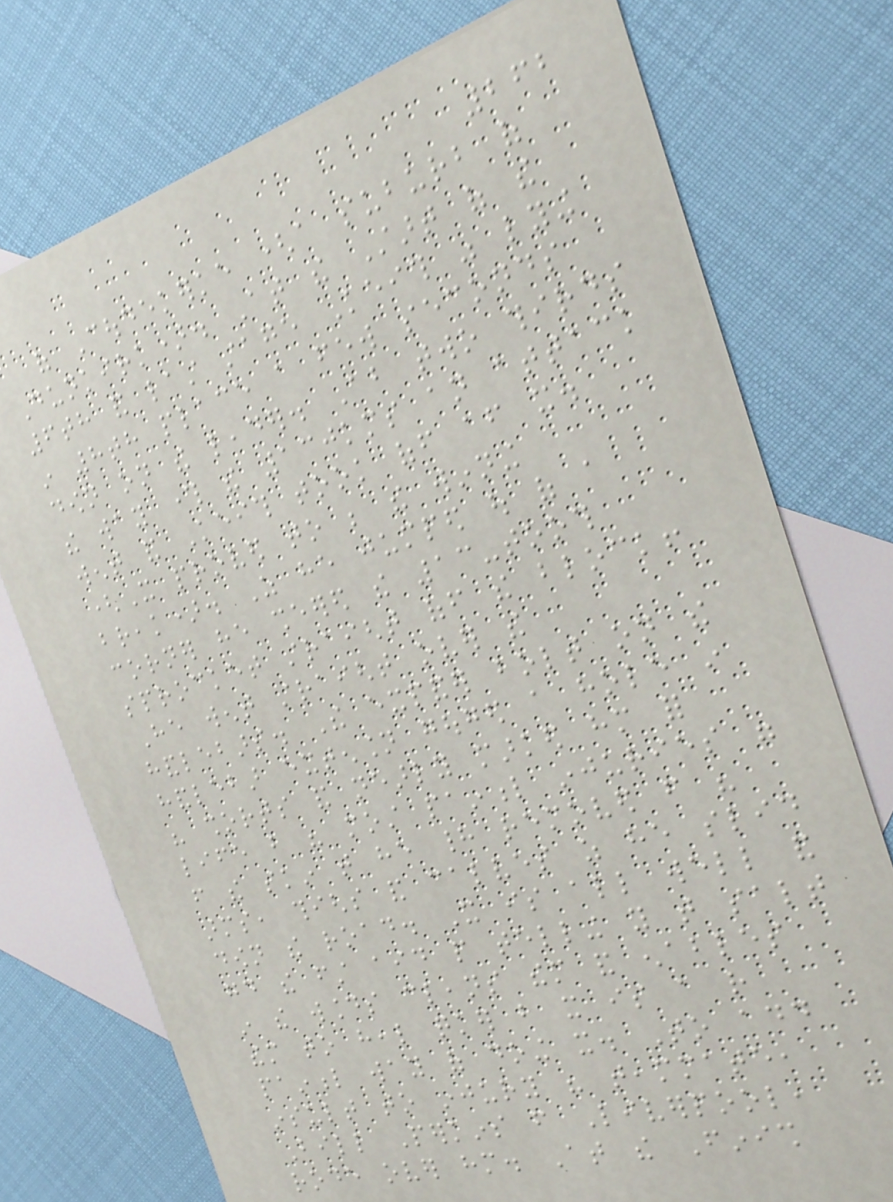262
of Coudekerke (a suburb of
Dunkirk). At the Start of the
6th and last stage Keith was lying
in 8th place a few seconds
down on the leader. About two thirds
the way through the 130kms an attack
went and Keith took off after it.
(It proved to be the winning
break). As he jumped out of a
corner he sheered the 13-tooth
sprocket straight off the block!
He went straight over the
handlebars. The expander bolt on the
handlebar extension gouged a hole in
his shorts and nearly marked him for
life but his most painful injuries were
from the skin that he had removed from his
arms, thighs and calves as he slid
down the road. It is all well and
good the first aid people telling you that salt
in the wounds cleans them and enables
them to heal quicker but it is a rather
painful way of doing it. To add
insult to injury his teammate,
Bill Perkins from Liverpool,
rode over him. At the Finish
